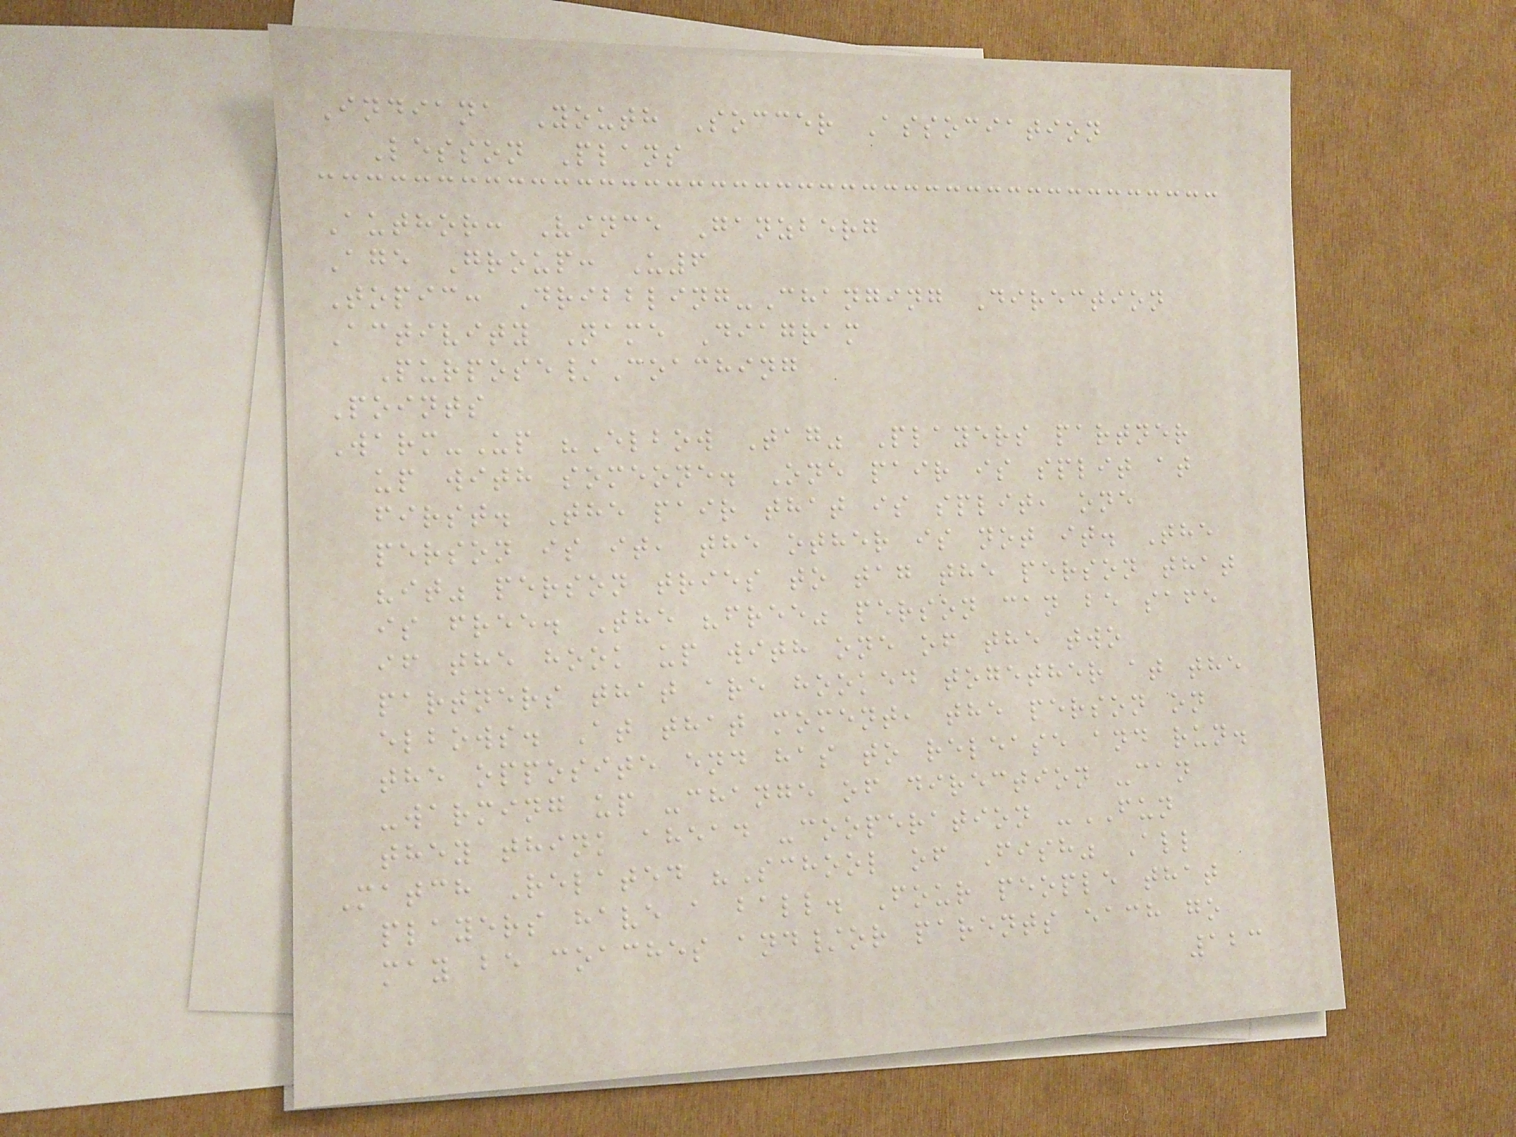Indiana Youth Soccer Association
Lesson Plans
Author: Vince Ganzberg
Age Group: U6
Topic: Dribbling-Changing Direction
Activity Name Diagram
Purpose/Coaching
Points
Warm-Up "Elbow Tag" Players partner
up with someone. One pair is split at
first. The pair that is split, one
person is it, the other is not it. The
"it" person tries to tag the person that
is free. The "free" person can be safe
if the hook up with one of the two
partners that are hooked together at the
elbows. At that moment, the person on
the opposite end has to release and run.
-warming up -change of direction -can
they think ahead -cooperation -FUN
Match Related "School of Fish" All
players have a ball. Four people that
may be coaches and/or parents each go
123
